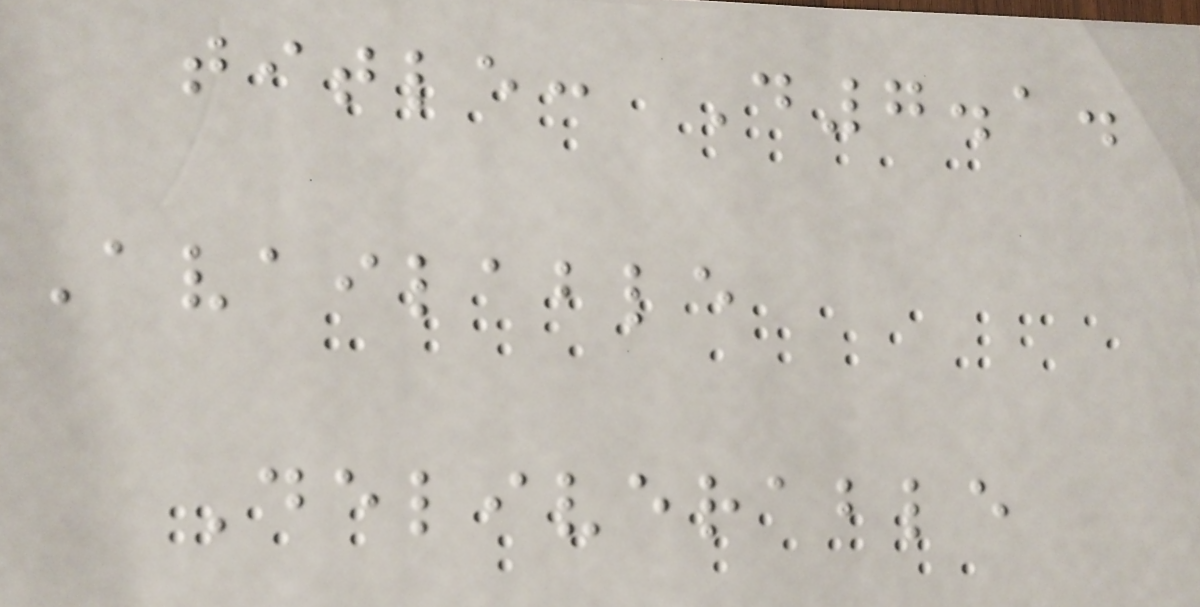title: D7.1.
Available
Deliverable
